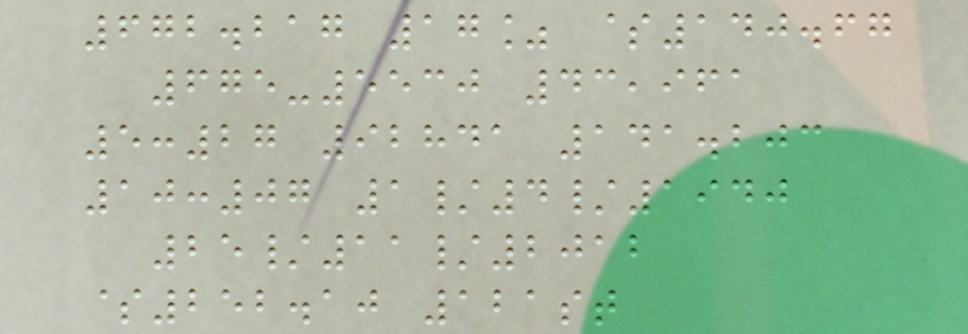672.217 17% $140.67
675-5530 43,961
5:27 92841 141.203
10:07 1/4/1940
25/11/2012
$252.10 121st
